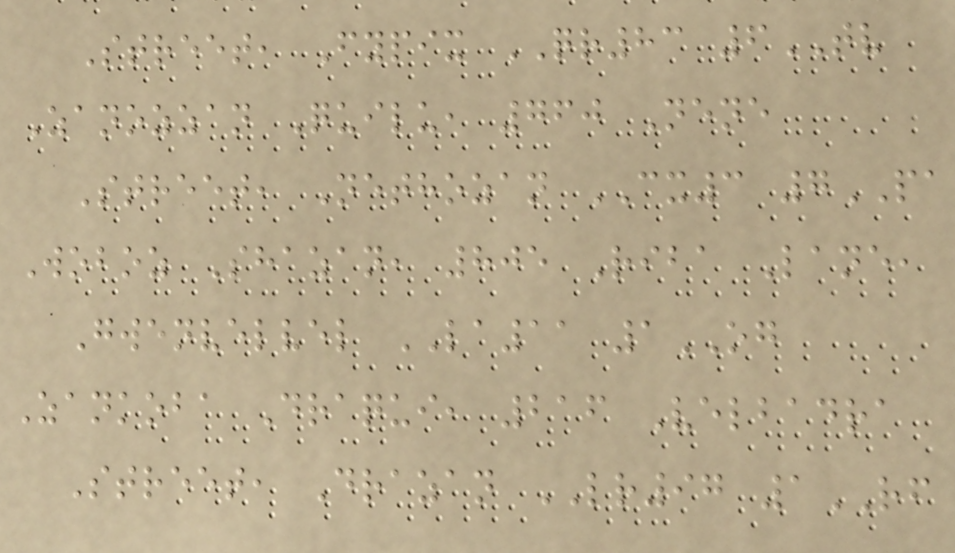Street, Fypix QR83 6TV
Zanozzan Quilu, 760 Nene
Street, Nethozan CX3 7PA
Woboz Shazan, 805 Riba Lane,
Gwenvelvel LA11 1OG
Zankoba Draqui, 216 Velbadra
Street, Drazan LR97 1RF
